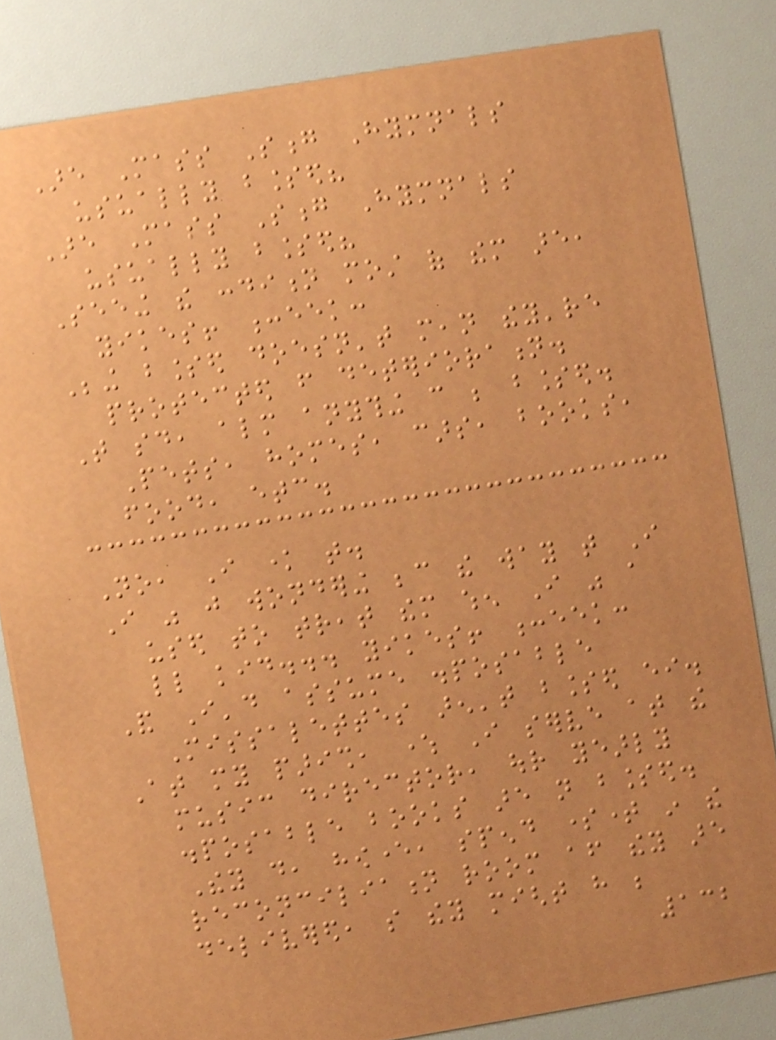Are Mass Song Hymnals
usually blessed?
Are Mass Song Hymnals
usually blessed?
Seeing the condition most of them are,
yikes! :eek:
Being blessed doesn't mean they're
protected from deterioration.
That said, almost anything can be blessed.
Pets, homes, cars, books,
food, etc.
No, I know that.
I was just wondering because the way that I
used to treat them when I was a
little kid... yikes! :eek:
And I'd assume disposable
Missalettes aren't blessed either.
At my parish, where I serve at the
music director, our yearly
disposable books are not blessed.
They do, however, spend sometime in the
reconciliation room after they are
delivered, so they might have be
132
